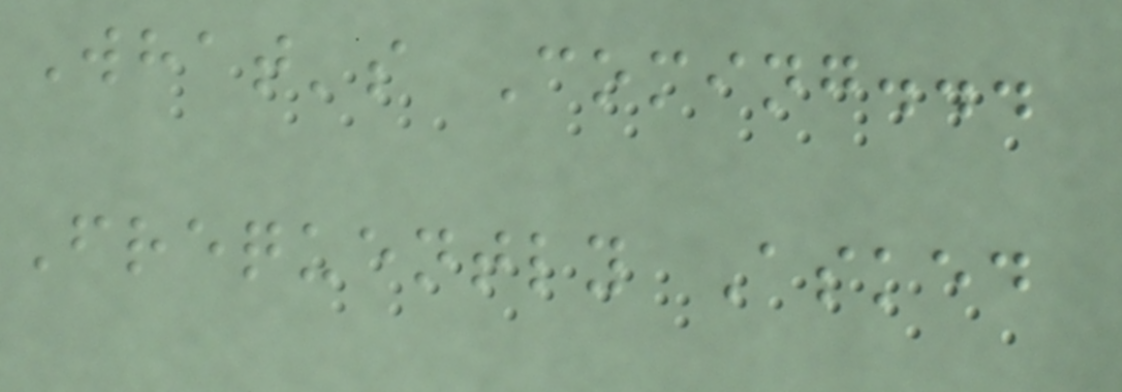What's Coming...
Frequently Asked
